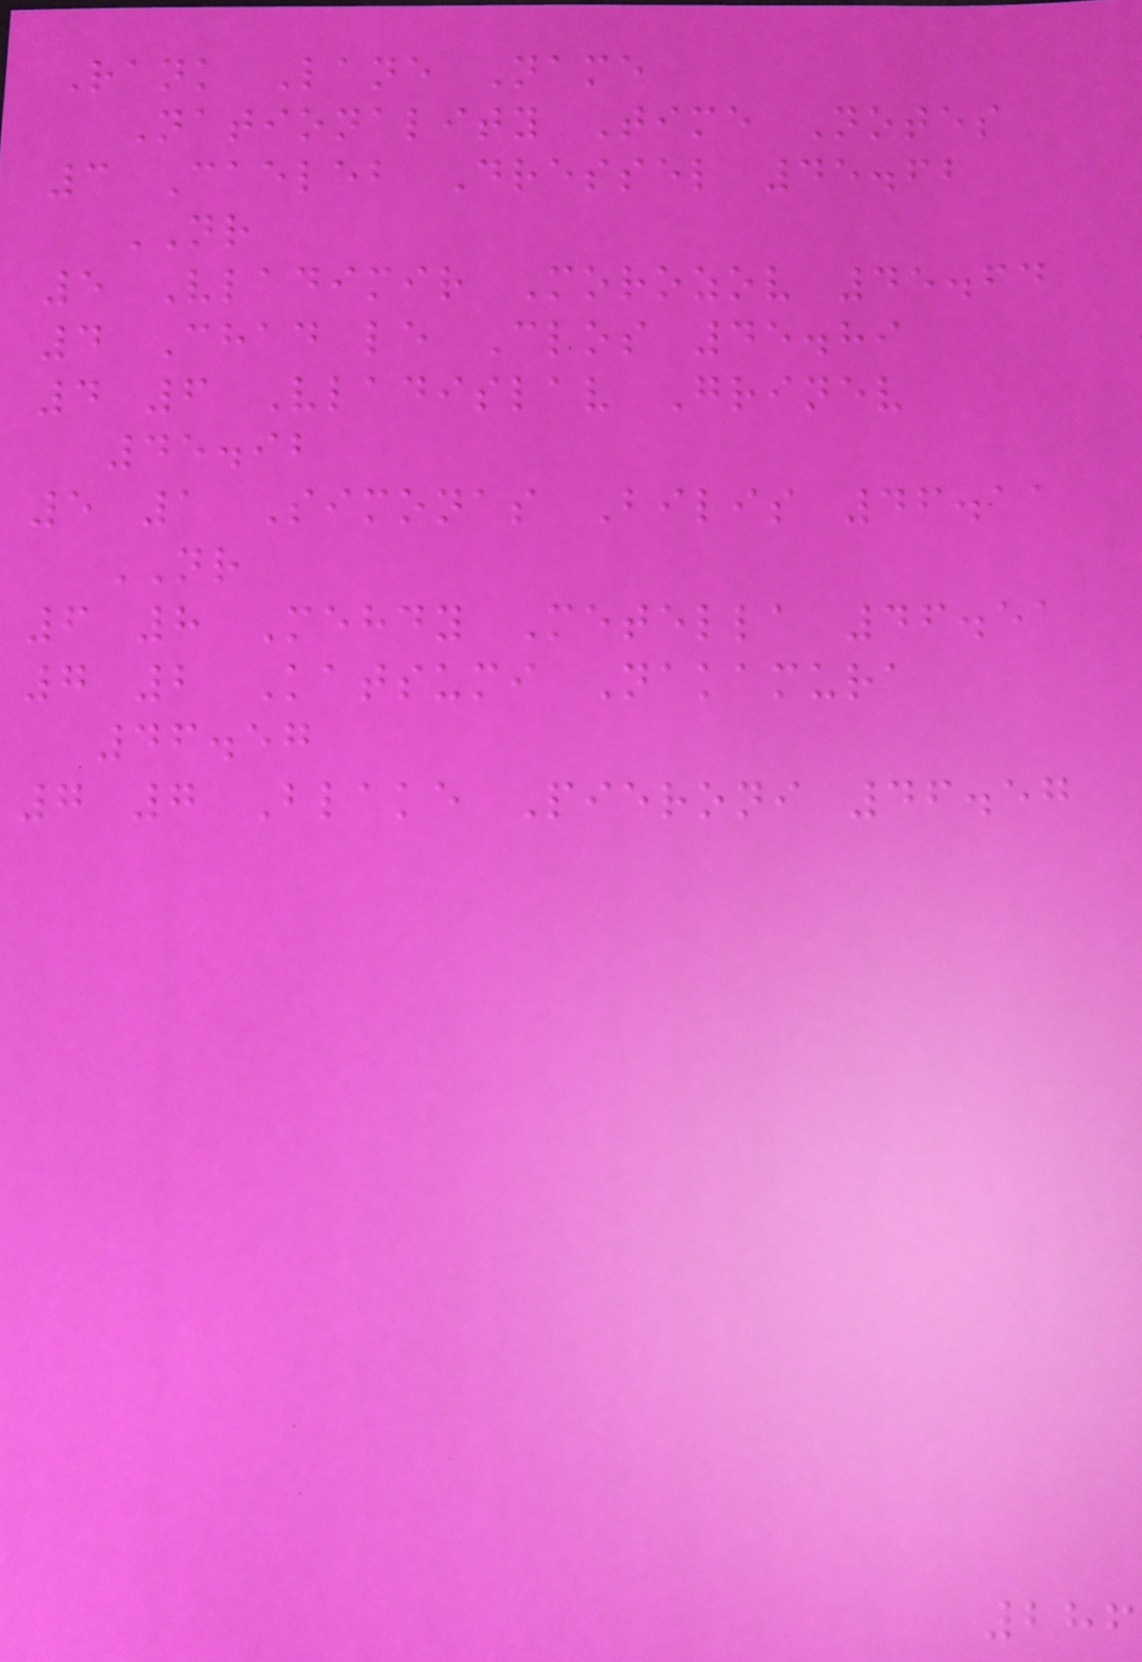Rank Lane Name
Nationality Time Notes
3 Caeleb Dressel 45.62
NR
5 Vladimir Morozov 45.64
4 Chad le Clos 45.89
4 6 Vladislav Grinev
45.92
5 1 Simonas Bilis 46.11
NR
6 8 Mehdy Metella 46.51
7 2 Katsumi Nakamura
46.57
7 7 Blake Pieroni 46.57
286
